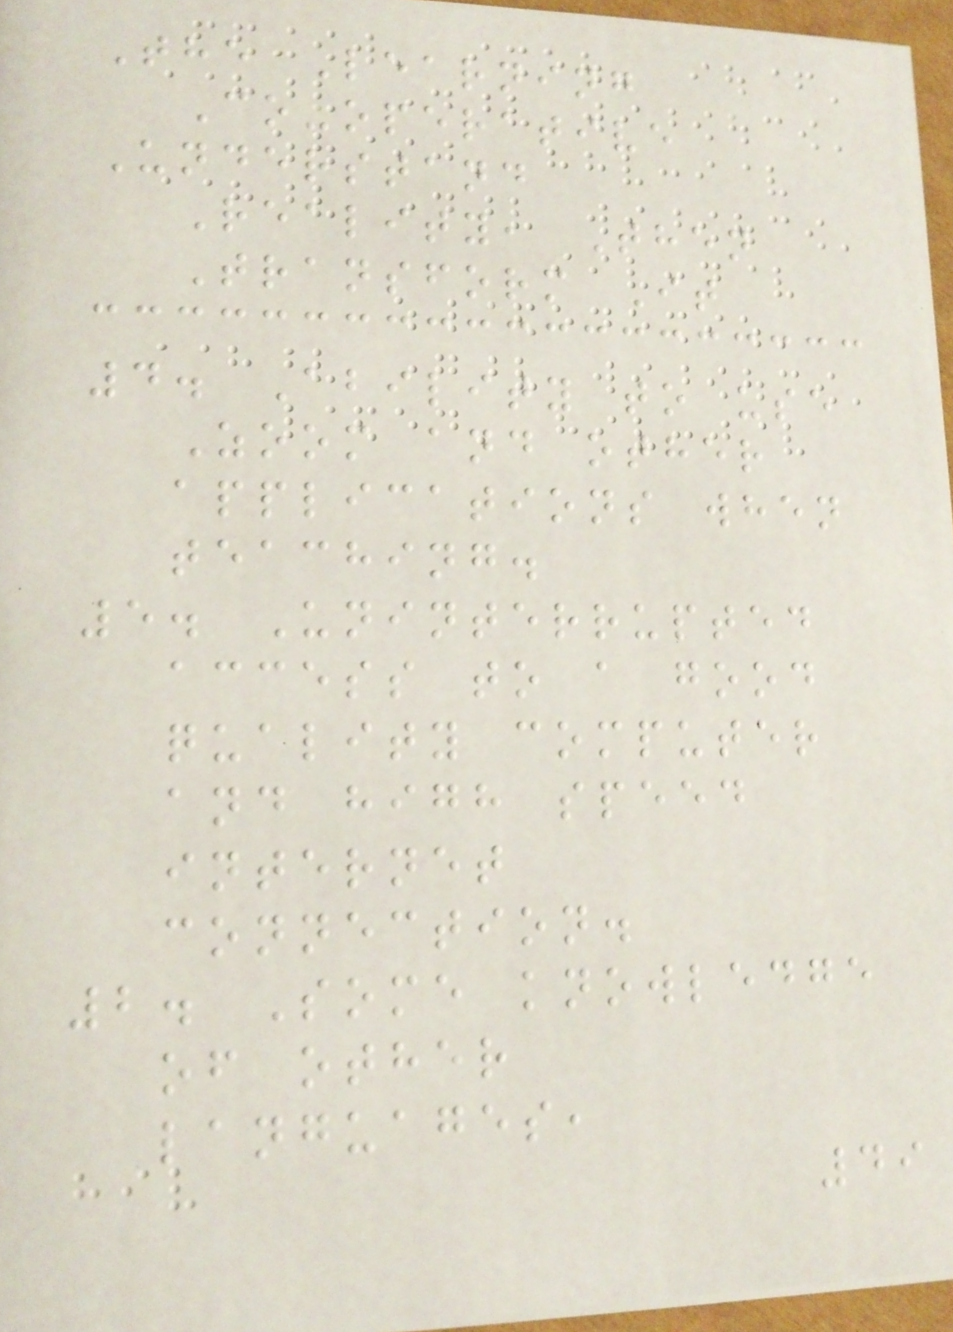The Learning
Co-operative
Understand
Reality, Then
Transform It
4. Ability to use
Zoom and other
applications when
teaching.
5. Uninterrupted
access to a good
quality computer
and high speed
internet
connection.
2. Some knowledge
of other
languages,
49
